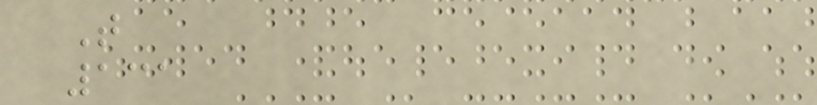T
131
